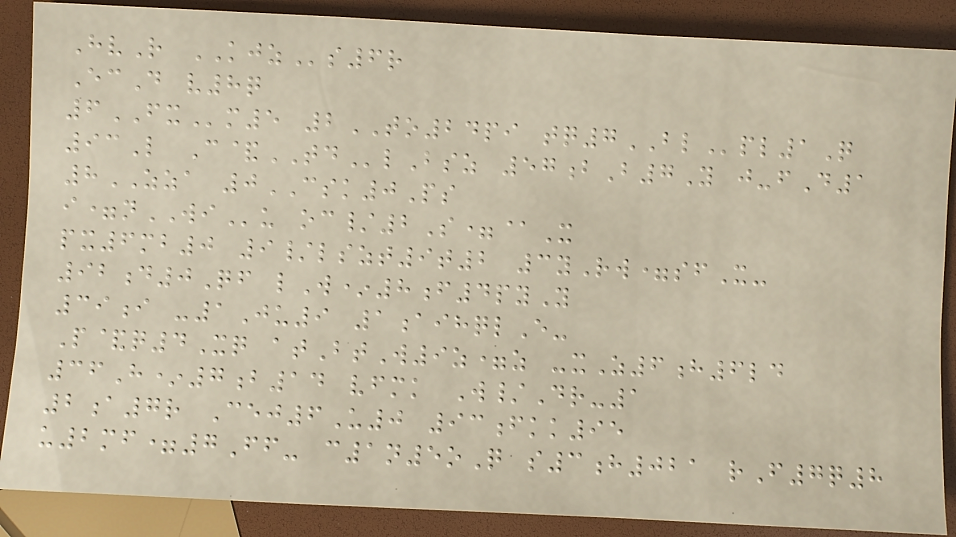HvR KJZs6r
EcD v8q
6FXm5 2TO24pi tq7BLpl1Q
93L C&TDlBsz 57bB7Y j-fD1
8ZZA 0CSK0Ps
i=nWIu oc/2S=@X
px6mb0 9/lszt9t2 3yRw=sfX-
92d0Qf lW*8f4pyY
39i -1Ju9 1aihqlE-
P&q4Xq atBtW9z=z -xZ6h6ld
36H*7b14 vfmk W/Dr-1
2a7r Cej6U0 93fkk95
u2mf=7Ff- c1n5oQ s3h021 rF7q8
